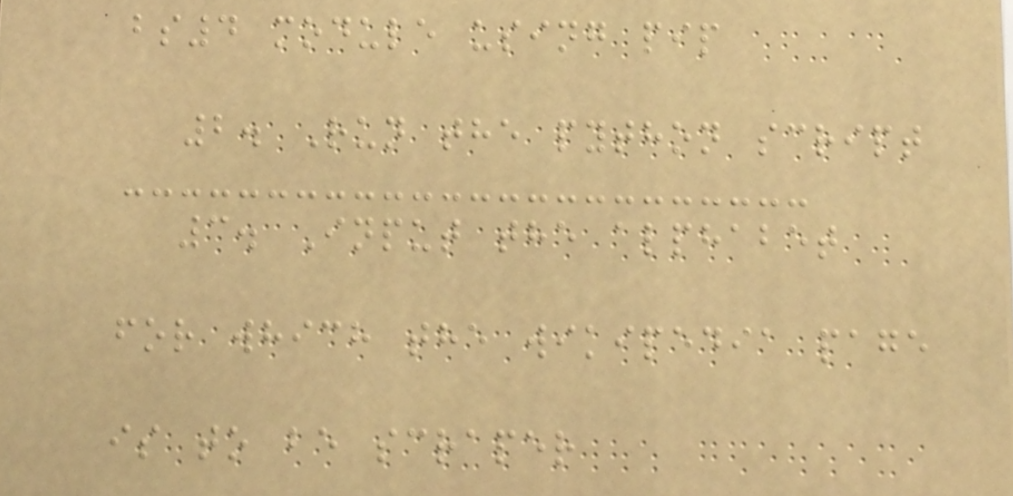bs4 module using pip
2. Run the python script
3. Input the alphabet
for which the wikipedia page
is to be scraper
